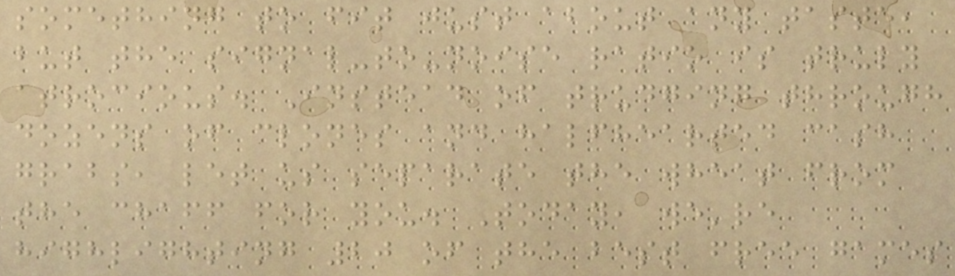something to fit just about any taste,
but the signal-to-noise ratio is truly
atrocious. Instead of trudging through
dozens of clones and halfhearted cash
grabs, let us separate the wheat from
the chaff for you. Today, we're
highlighting 20 of the best free games
